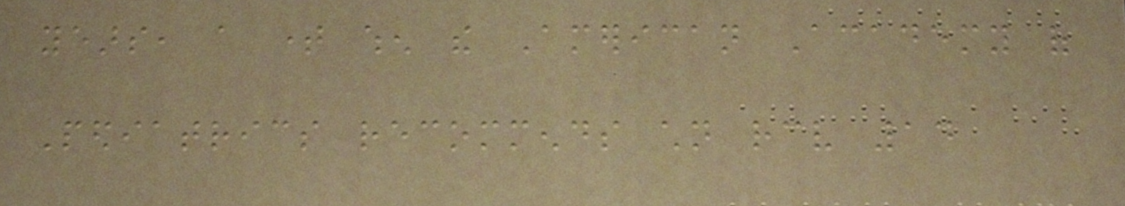years, a time when the American Academy of
Pediatrics recommends children receive 14
